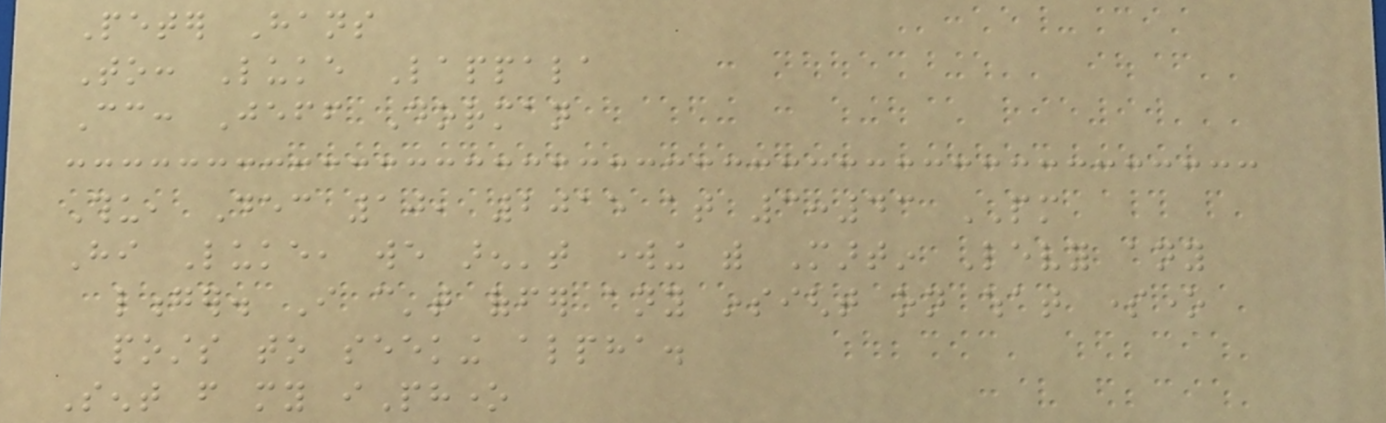Peter Hans
To: Luke Lappala
Cc: Jeff Dorman
Thu, Dec 10, 2015 at 3:43 PM
Hi Luke, we aren't working with Martin Levy any
longer. I can't offer any insight on what someone
posts to seeking alpha.
Sent from my iPhone
